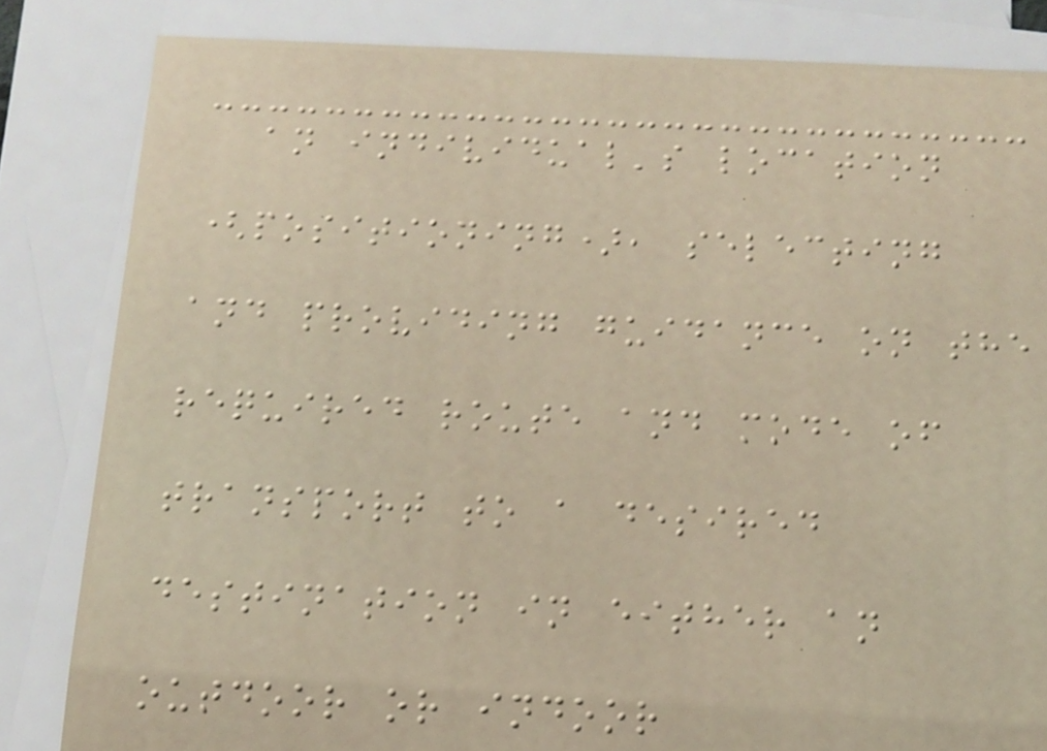an individual's location
(positioning), selecting
and providing guidance on the
required route and mode of
transport to a desired
destination in either an
outdoor or indoor
